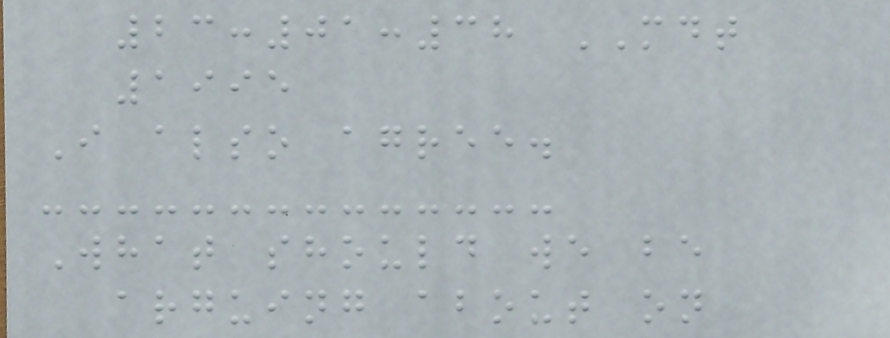23:01:38 MDT
1995
I also agree.
What should we be
arguing about on
